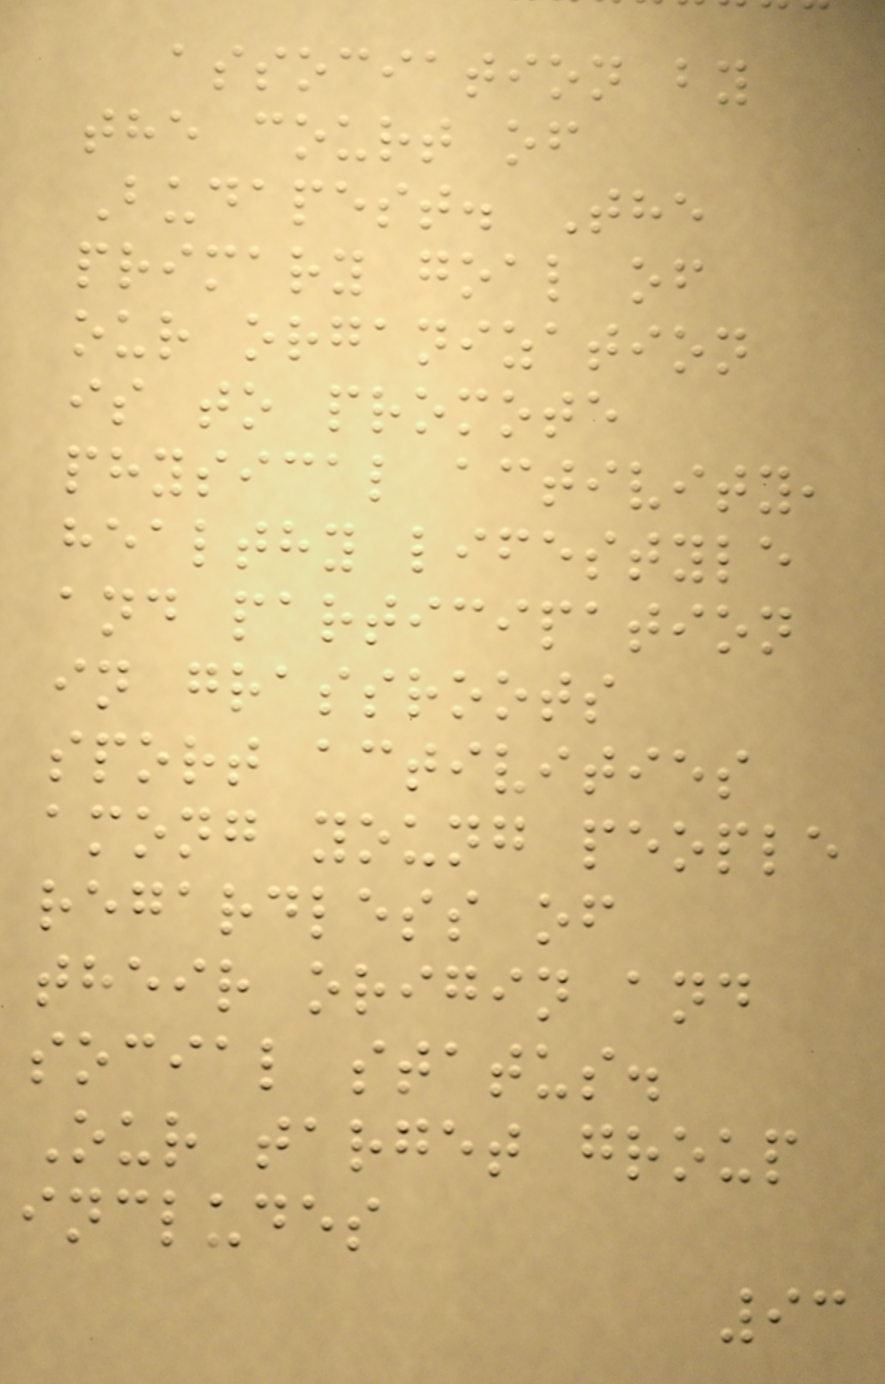association by
the court of
Budapest. The
primary goal of
our organization
is to promote
physical activity,
healthy lifestyle
and participation
in grassroots
sport activities
among young people
regardless of
their origin and
social status.
Our target group
includes
93
